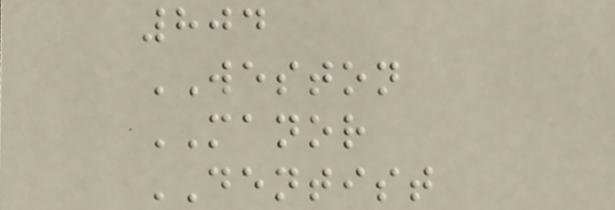804
WESTON
MANOR
DENTIST
